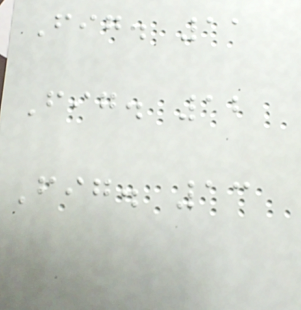Fig. 11
Fig. 12
Fig. 13
